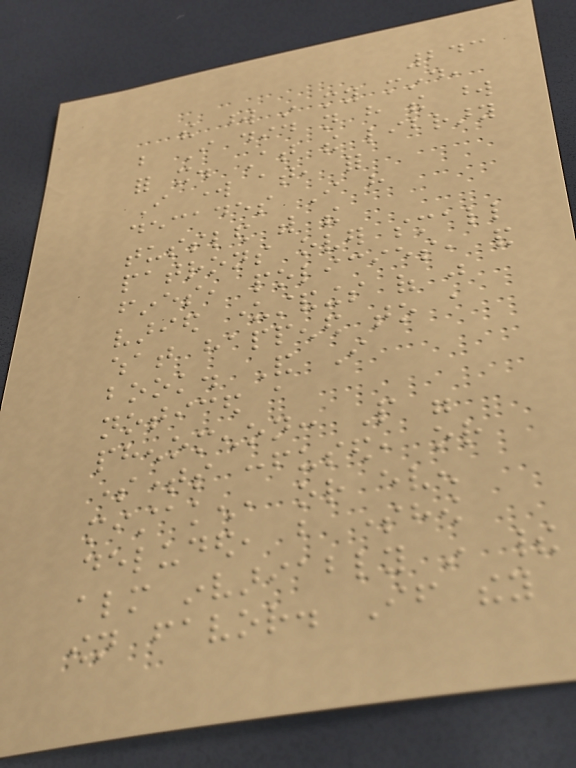243
the word in my mind,
but I did not have the word
for it. At the library
I work at, for
decades I have
tussled with the
patrons over small
fines, policies, and
varied understandings of just
what happened to a
book. And I
noticed a
phenomenon: People were
sometimes confused, or
mistaken, or even
deluded, but somehow
almost invariably in their
own favor. If they
